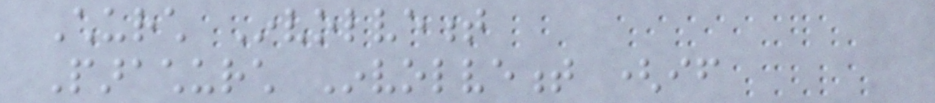Church Involvement
Parachurch Involvement (if
